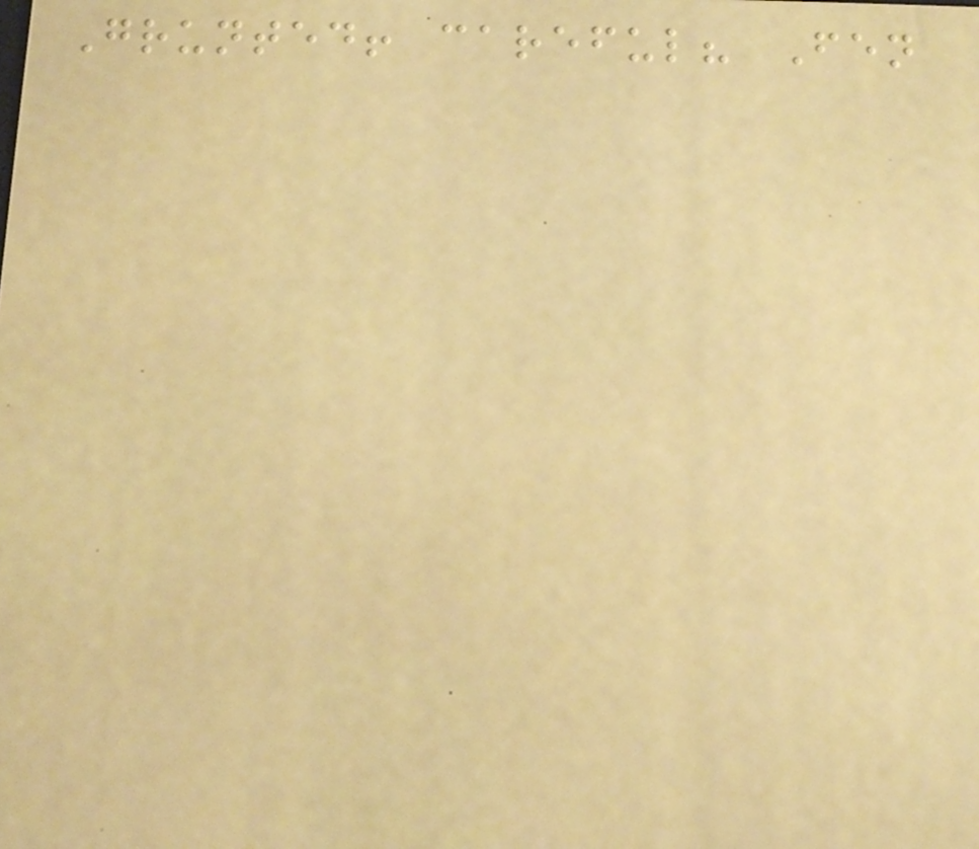Grunted! careful? Fen
